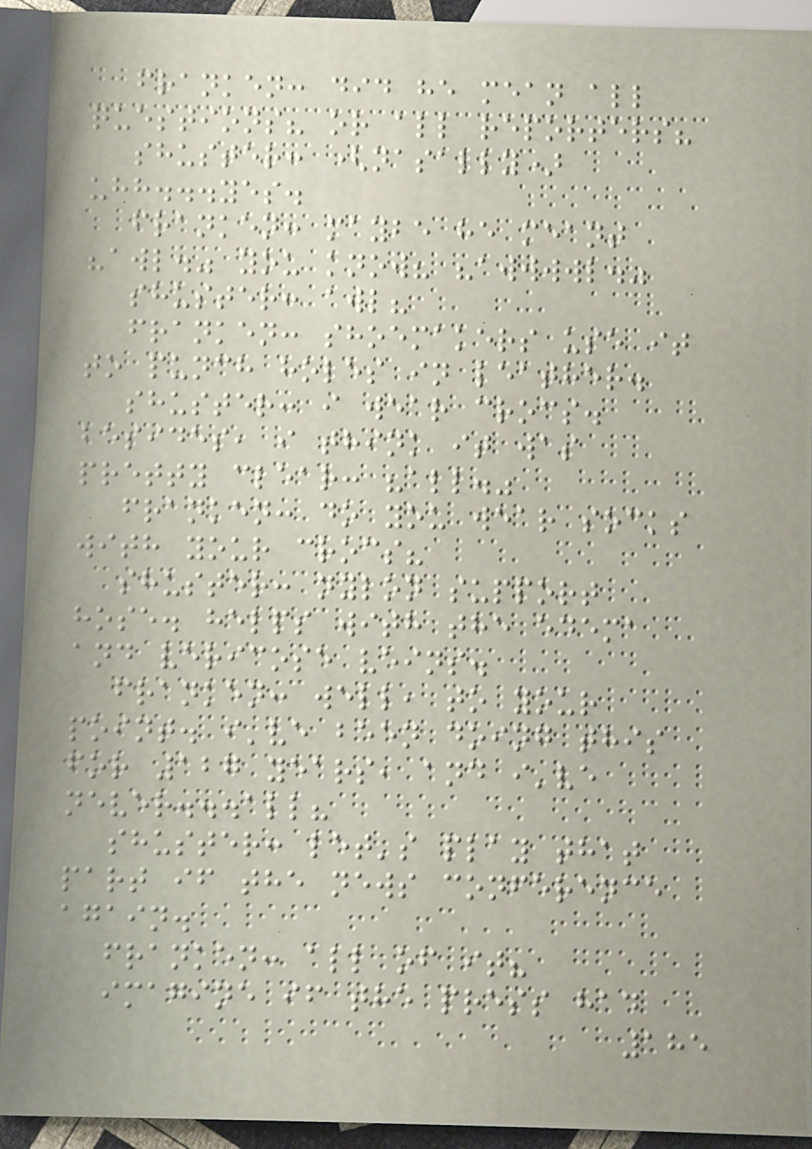franken: did he mean all
questions? or all reporters?
shuster: (nasally)
uhh...yes.
franken: maybe he meant
"awl." you know? "awwwwl."
shuster: awl?
franken: shoemakers use it
to punch holes in leather.
shuster: i wear crocs.
besides, i think it was
pretty clear: "all."
franken: do you wear socks
with your crocs?
shuster: nylon support
hose. helps with the edema
and vericose veins.
franken: well, to your
point. i've been doing this
for 127 years, and i've
never...all?
shuster: let's play that
part if the news conference
again.
franken: all of it?
imagine if the press had
185
